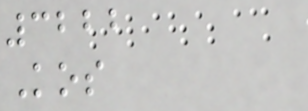3222
Kos
